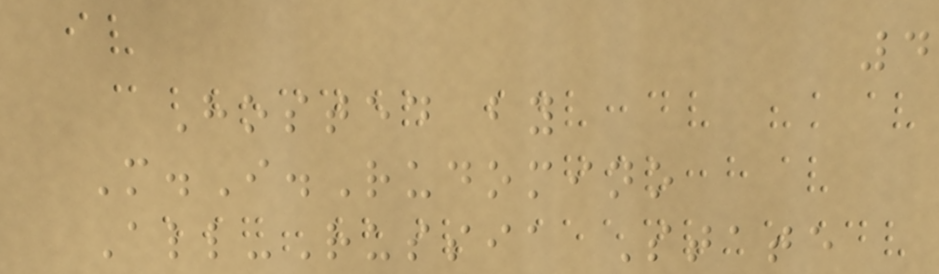4
Hosted by
M.I.Rudomino
All-Russia State
